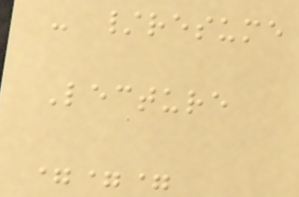- /resume
Lecture
===
